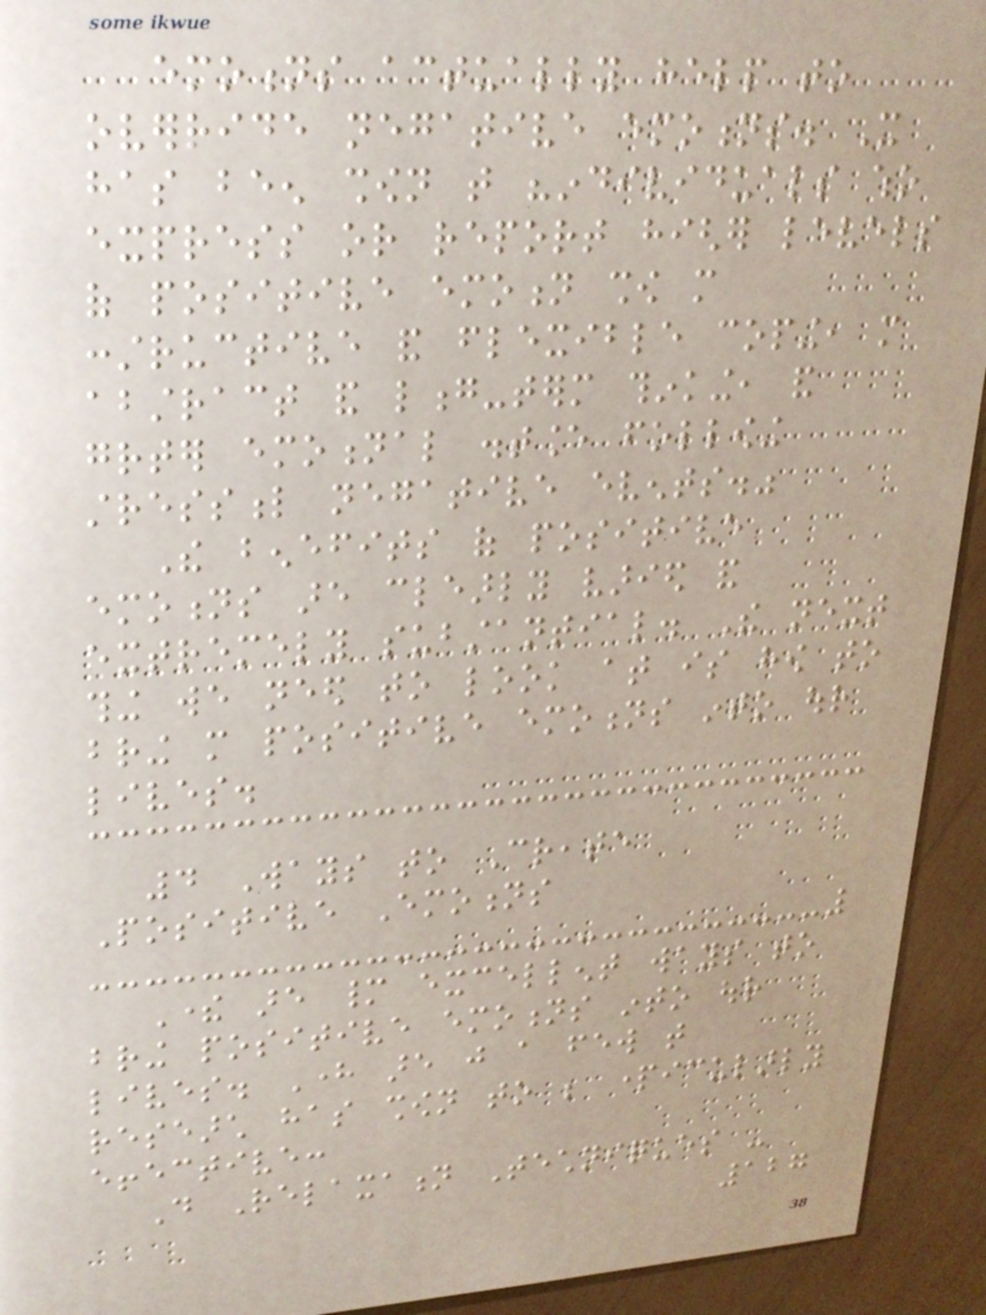emotions actually help to
override negative emotions. It
has been shown that "individuals who
express or report higher levels
of positive emotion show more
constructive and flexible coping, more
abstract and long-term thinking, and
greater emotional distance following
stressful negative events."
The benefits of positive
emotions are clearly varied and
extremely substantial. The next
thing we need to look at is how to
bring more positive emotions into our
lives.
4 Ways to Create
Positive Emotions
There are many excellent ways to
bring positive emotions into our
lives. Here are just a few that
research has shown to be particularly
effective:
Do Relaxation Techniques -
127
